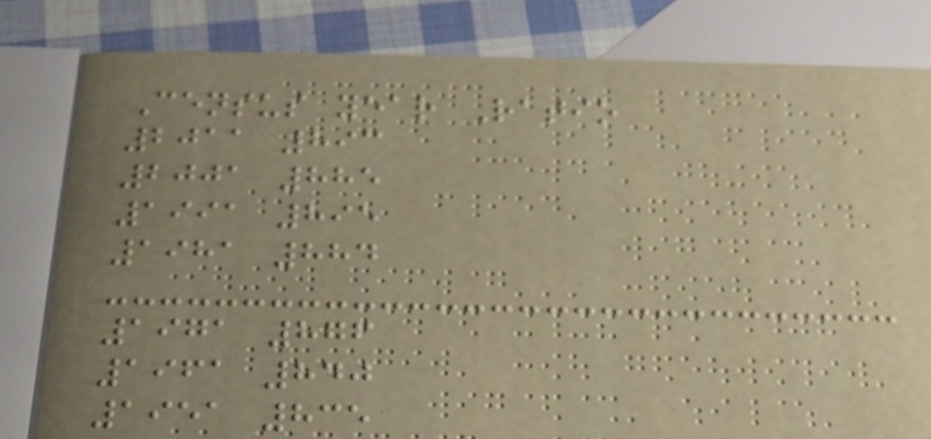Census year Ratio
2011 893
2001 885
1991 895
1981 884
1971 876
1961 840
1951 835
